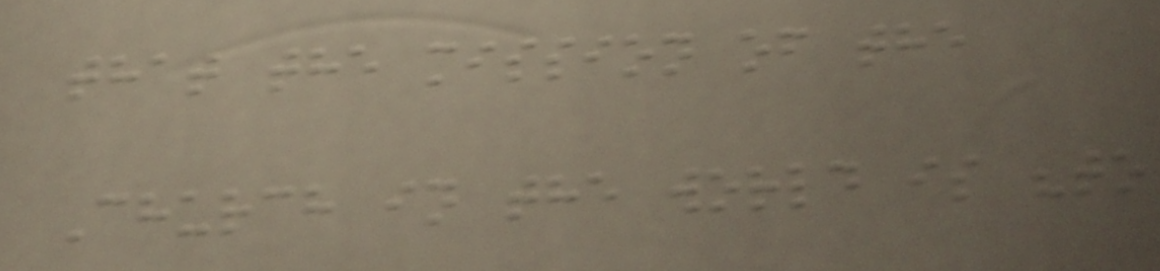that the mission of the
Church in the world is "to
